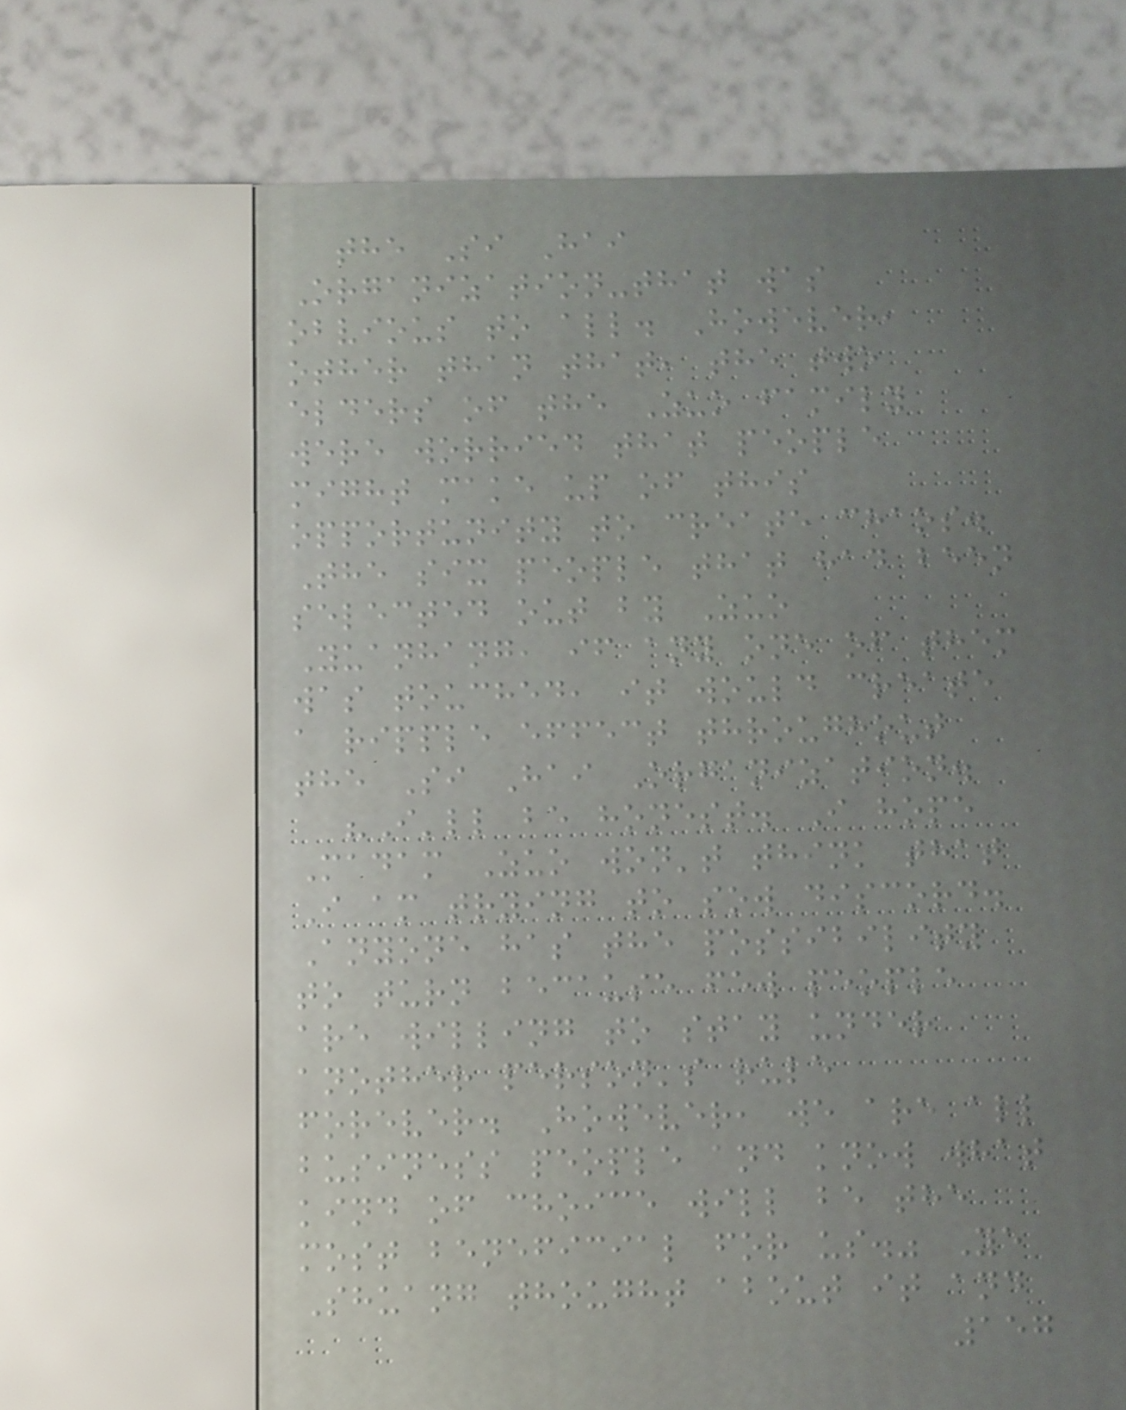the Si Hai
Organization-that was
obvious to all. However,
other than that, the two
elders of the Zuo family
were worried that people
might make up of this
opportunity to create chaos.
The six people that had been
selected out by Zuo
Yuanhang, if any one of them
was touched, it would create
a ripple effect throughout
the Si Hai Organization.
"I'll be honest. I hope
Madam Zuo won't think that
I am trying to sow discord.
Anyone has the possibility
to turn because few people
are willing to stay under
another person's rule
forever. However, we are all
business people and know what
kind of choice will be the
most beneficial for us." Ye
Shuang thought about it and
157
